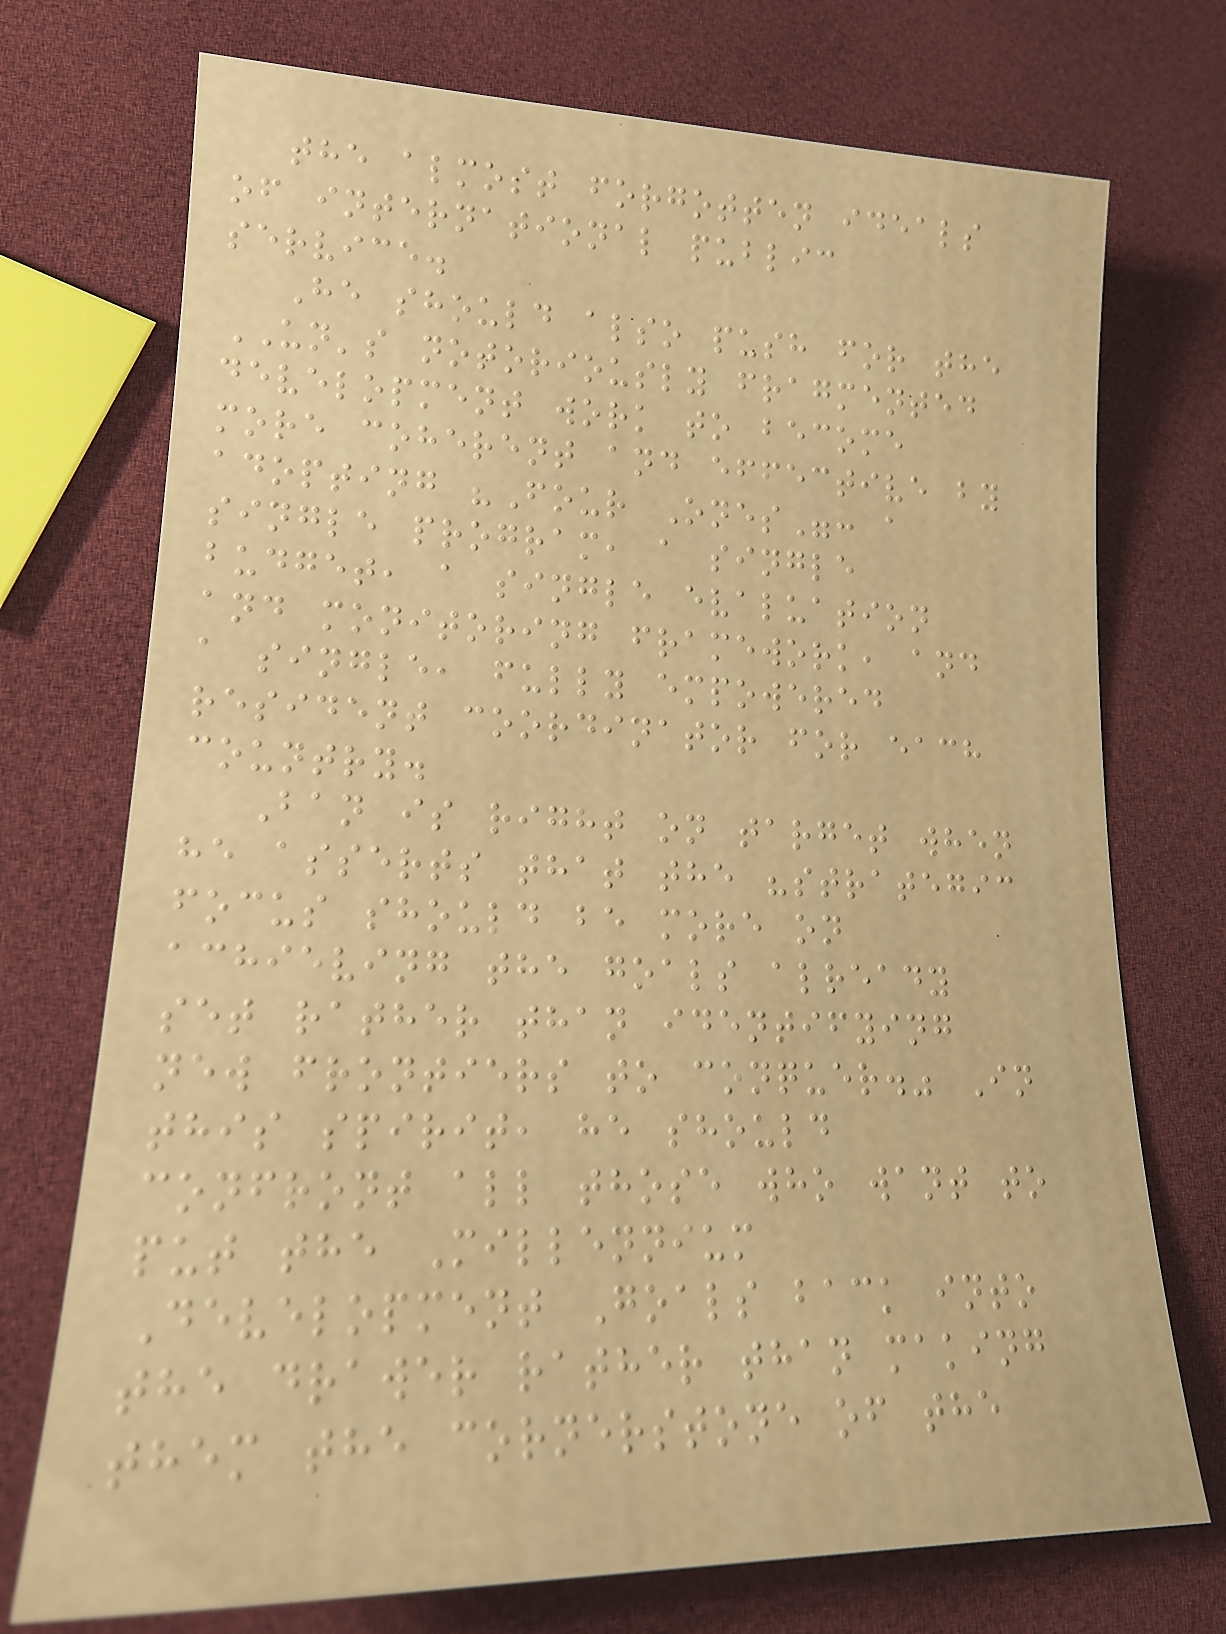the almost forgotten ideals
of international public
service.
He should also push for the
UN's notoriously fragmented
development work to become
more coherent and effective by
adopting "Four Ones": a
single program, a single
budget, a single evaluation
and monitoring framework, and
a single, fully empowered
resident coordinator for each
country.
Ban is right on target when
he asserts that the "strategic
focus should be more on
achieving the goals already
set rather than identifying
new frontiers to conquer." In
this spirit, he should
confront all those who want to
put the Millennium
Development Goals back into
the drawer rather than making
them the cornerstone of the
